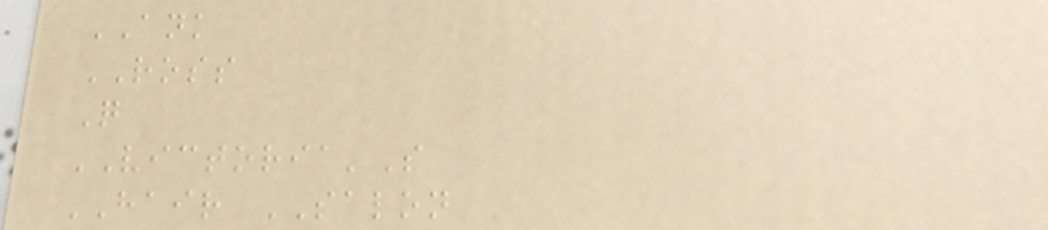ANK
ROSS
Q
VICTORIA'S
HAIR SALON
